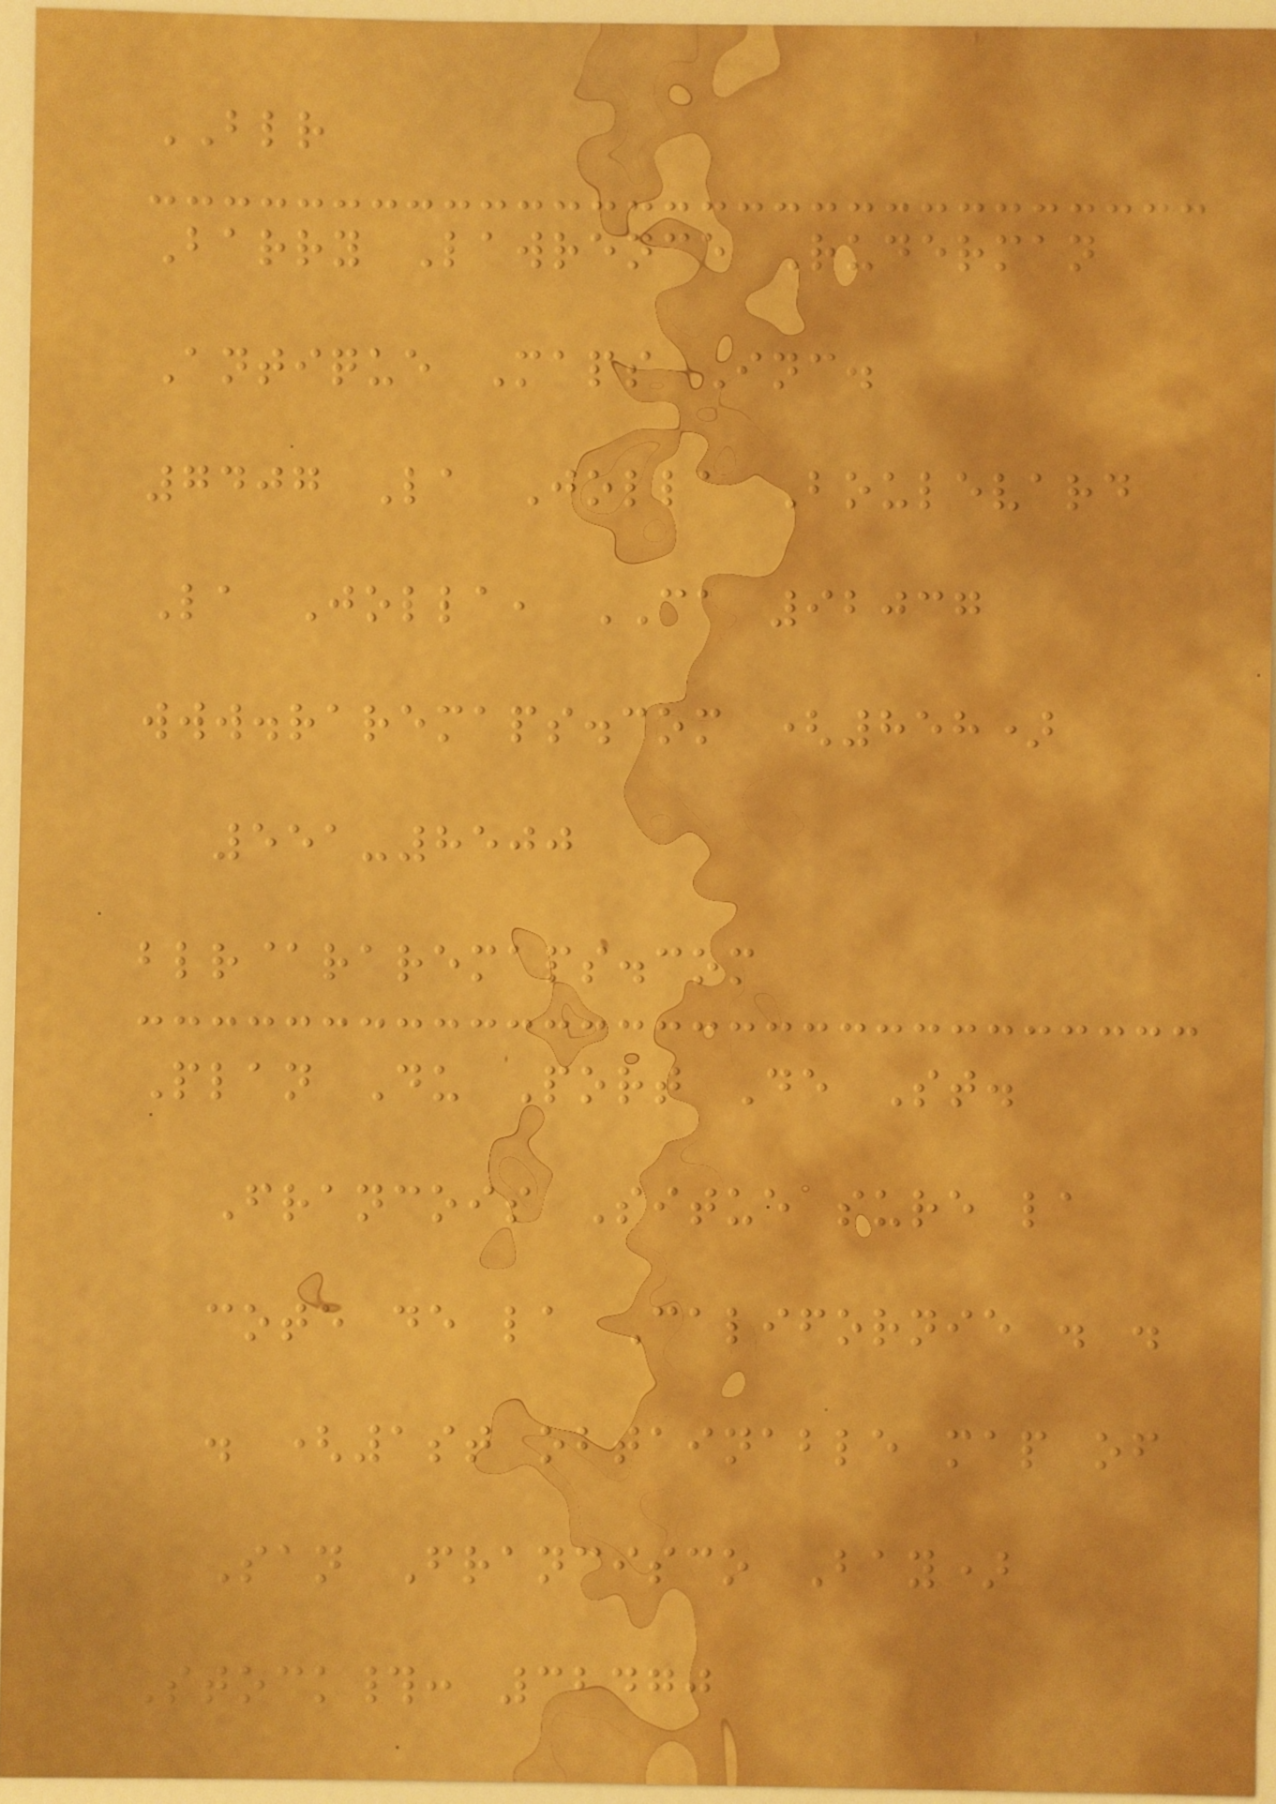BLR
Barry Lawrence Ruderman
Antique Maps Inc.
7407 La Jolla Boulevard
La Jolla, CA 92037
www.raremaps.com (858)
551-8500
blr@raremaps.com
Plan Du Port De St.
Francois Situe sure la
cote de la Californie . .
. (1st obtainable map of
San Francisco Bay)
Stock#: 32470
